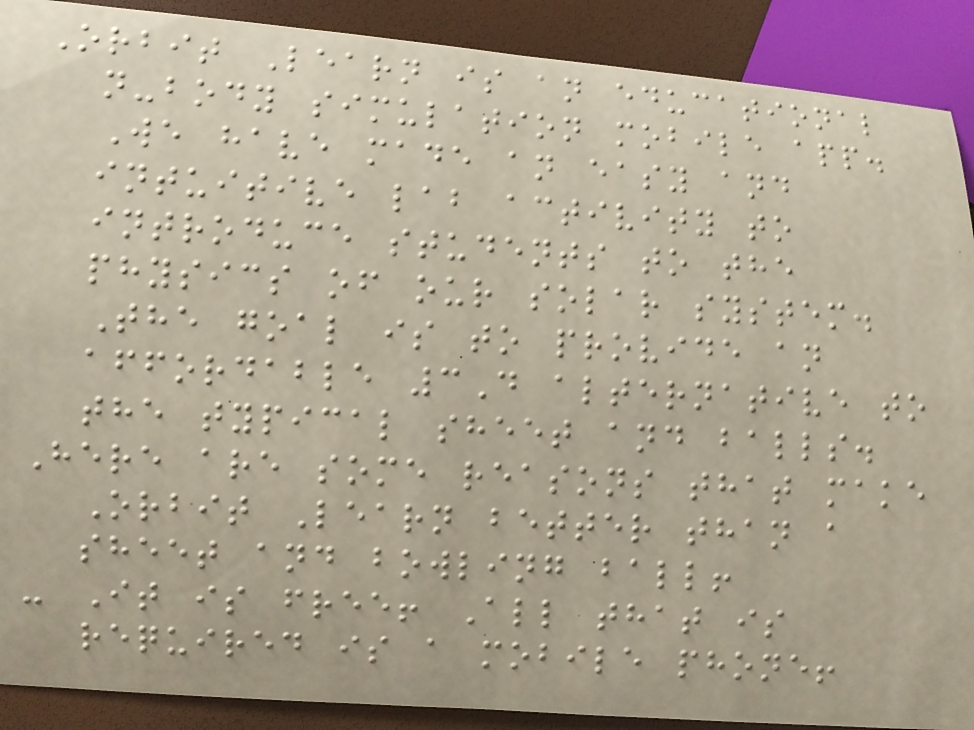Orbit Learn is an educational
n-body simulation mobile app.
We have made an easy and
intuitive lab activity to
introduce students to the
physics of our solar system.
The goal is to provide an
affordable 3D alternative to
the typical sheet and balls.
Here are some reasons that make
Orbit Learn better than a
sheet and bowling ball!
- It is free! All that is
required is a mobile phone!
